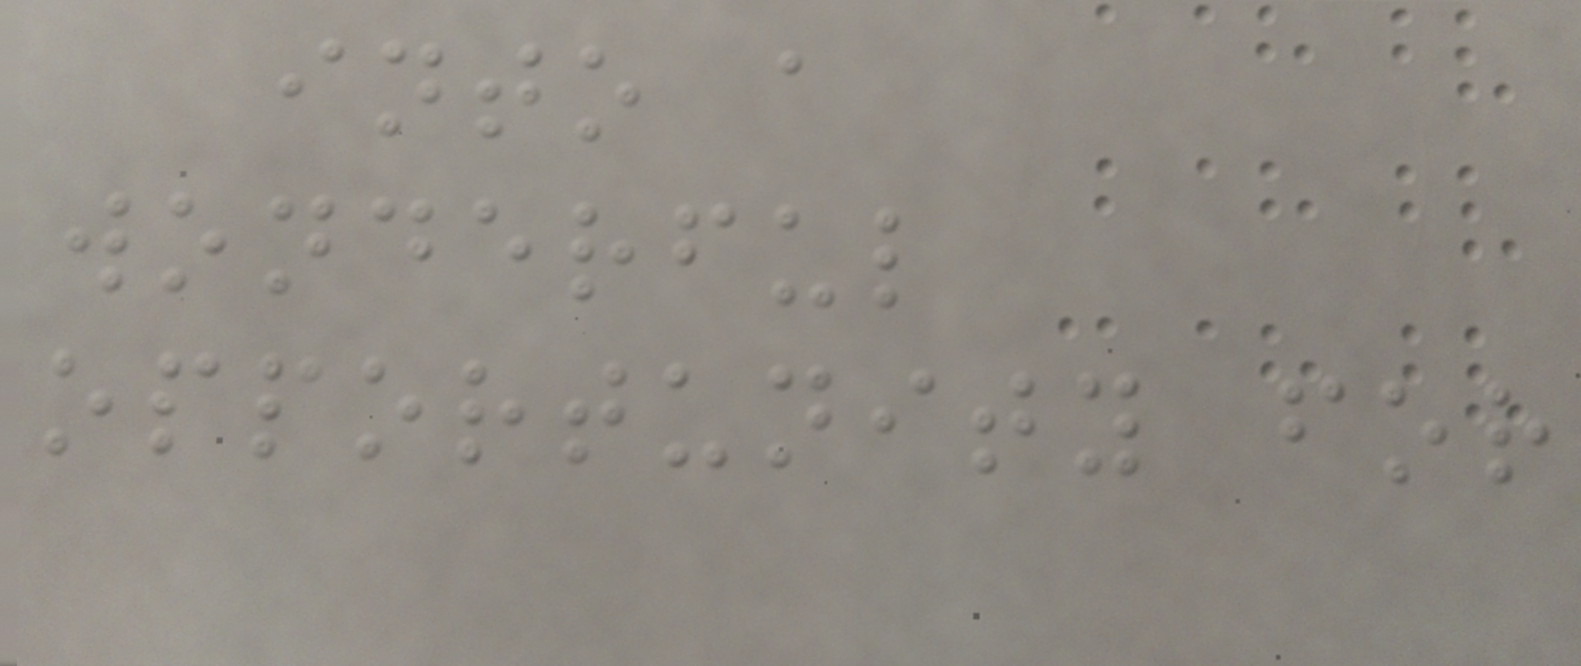into a
wonderful
opportunity for
